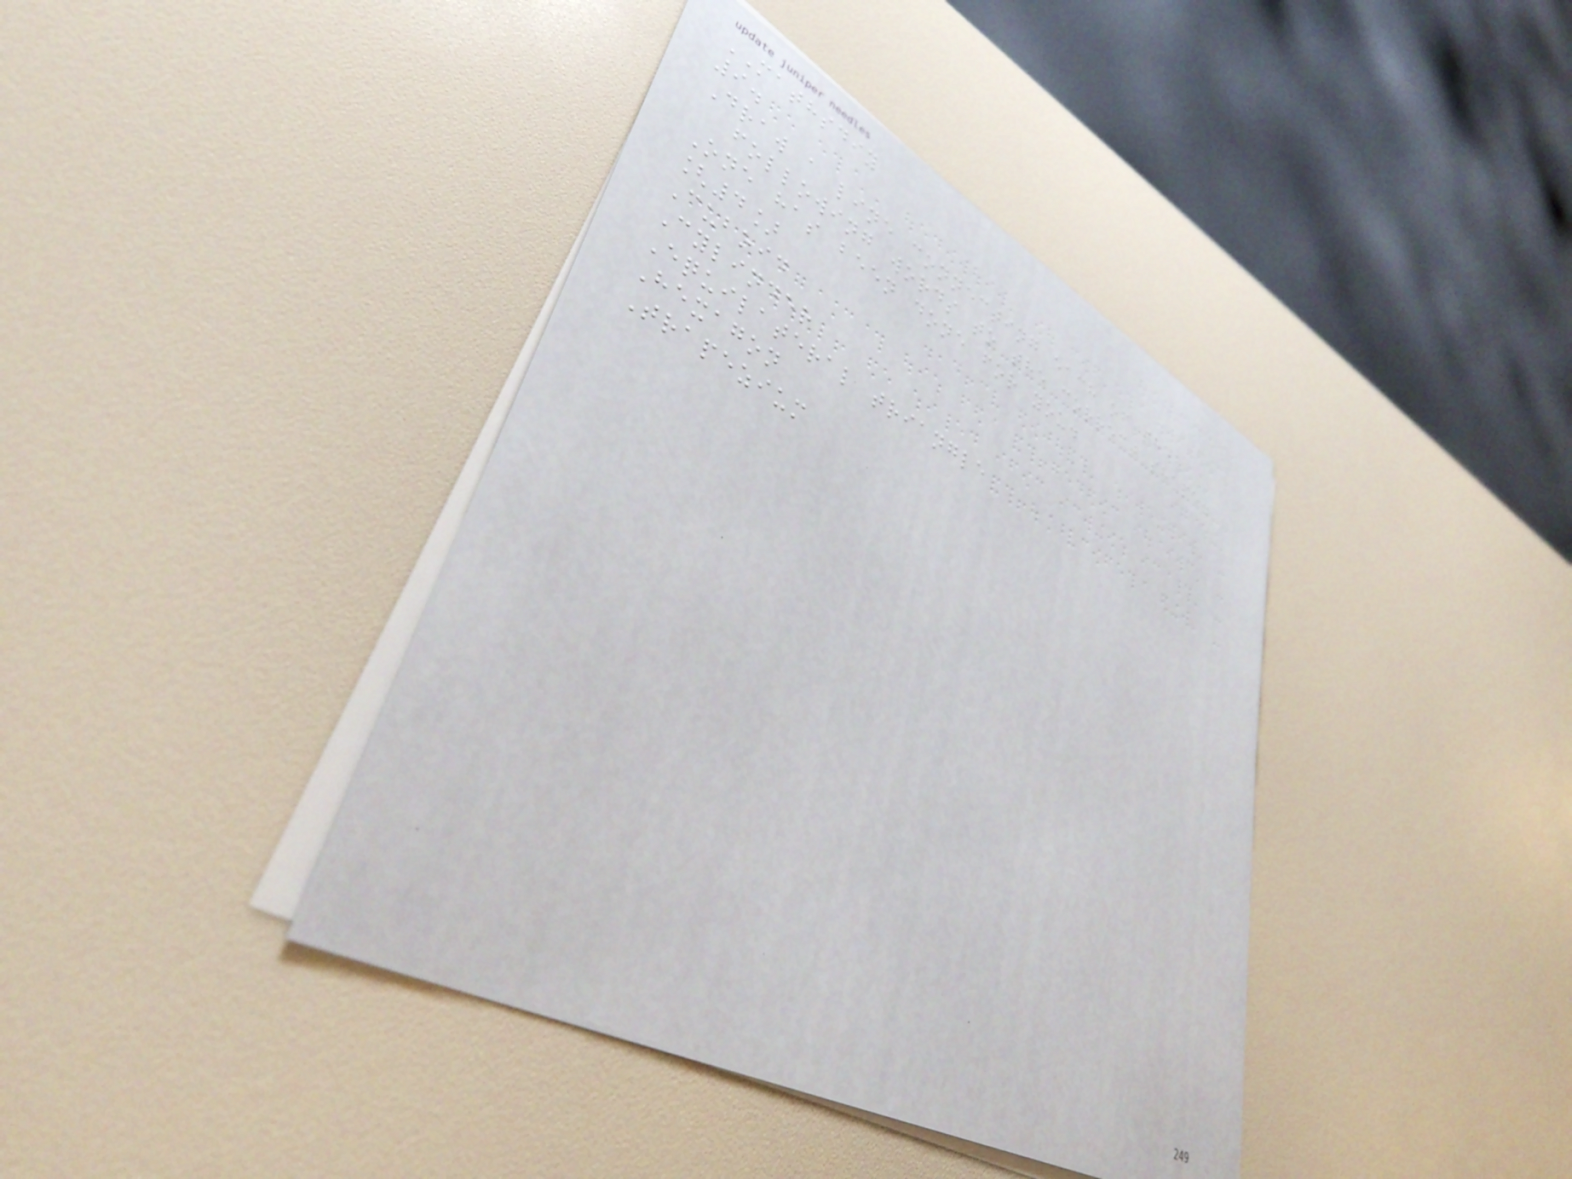MATHSDIY
9.
Draw a line connecting each of the
following words to the correct shape.
One has been done for you.
[4]
Cuboid
Cylinder
Equilateral triangle
Hexagon
Trapezium
